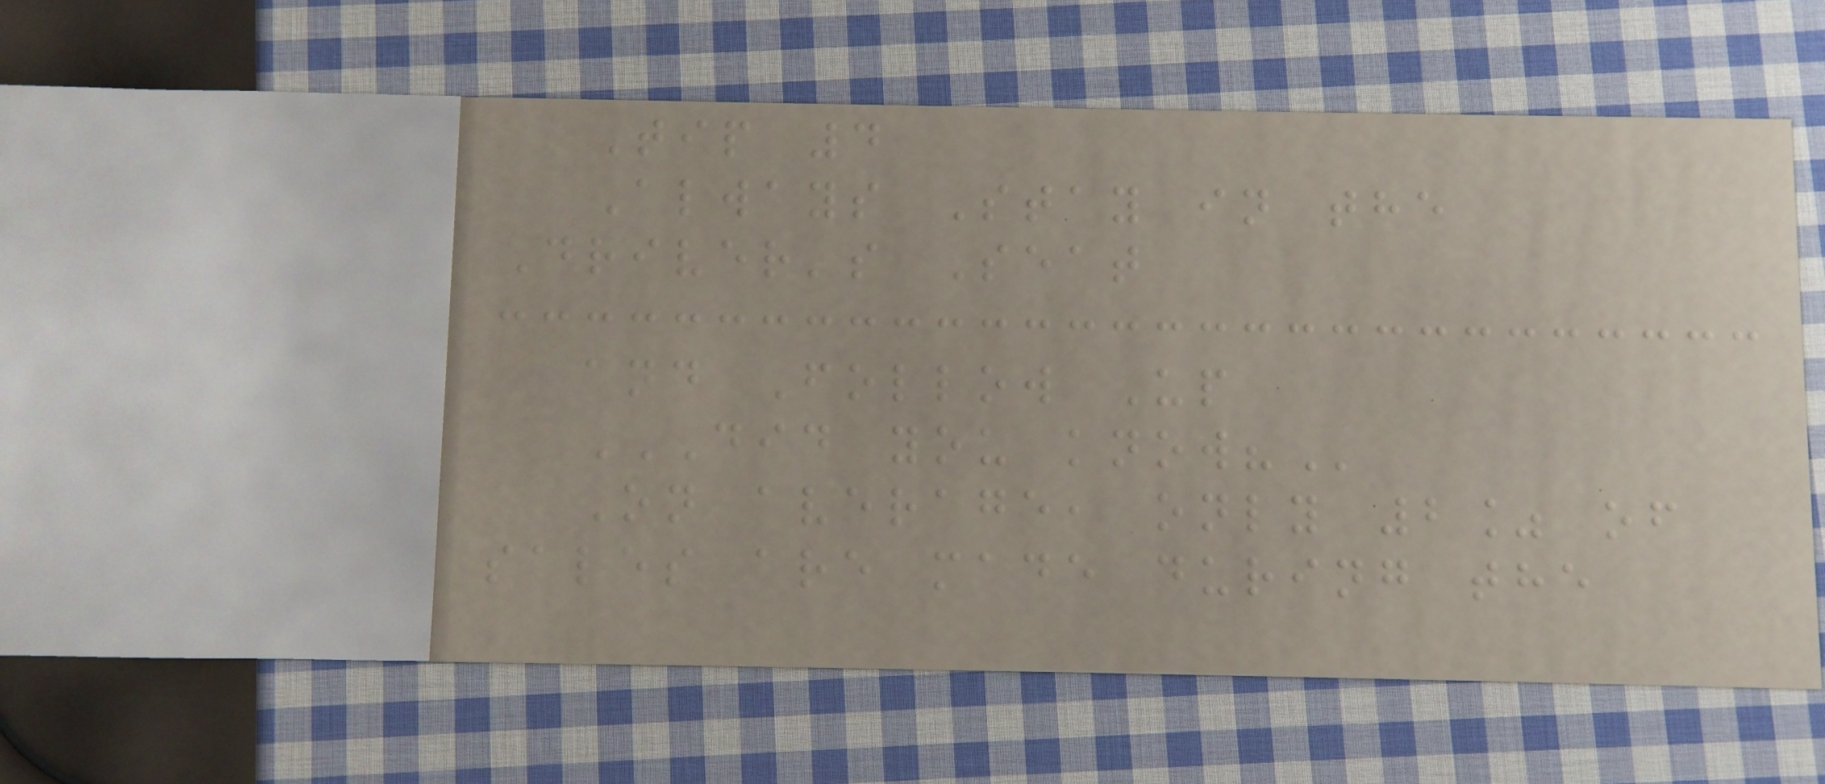Tip 4
Always Stay in the
Driver's Seat
and Follow Up
DID YOU KNOW?
On average, only 2% of
sales are made during the
